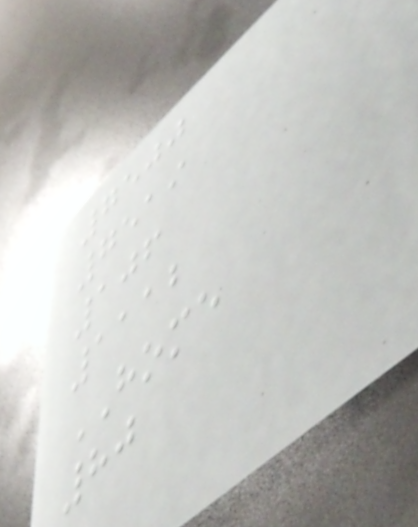7500
7519
106
1112
HOME
80
